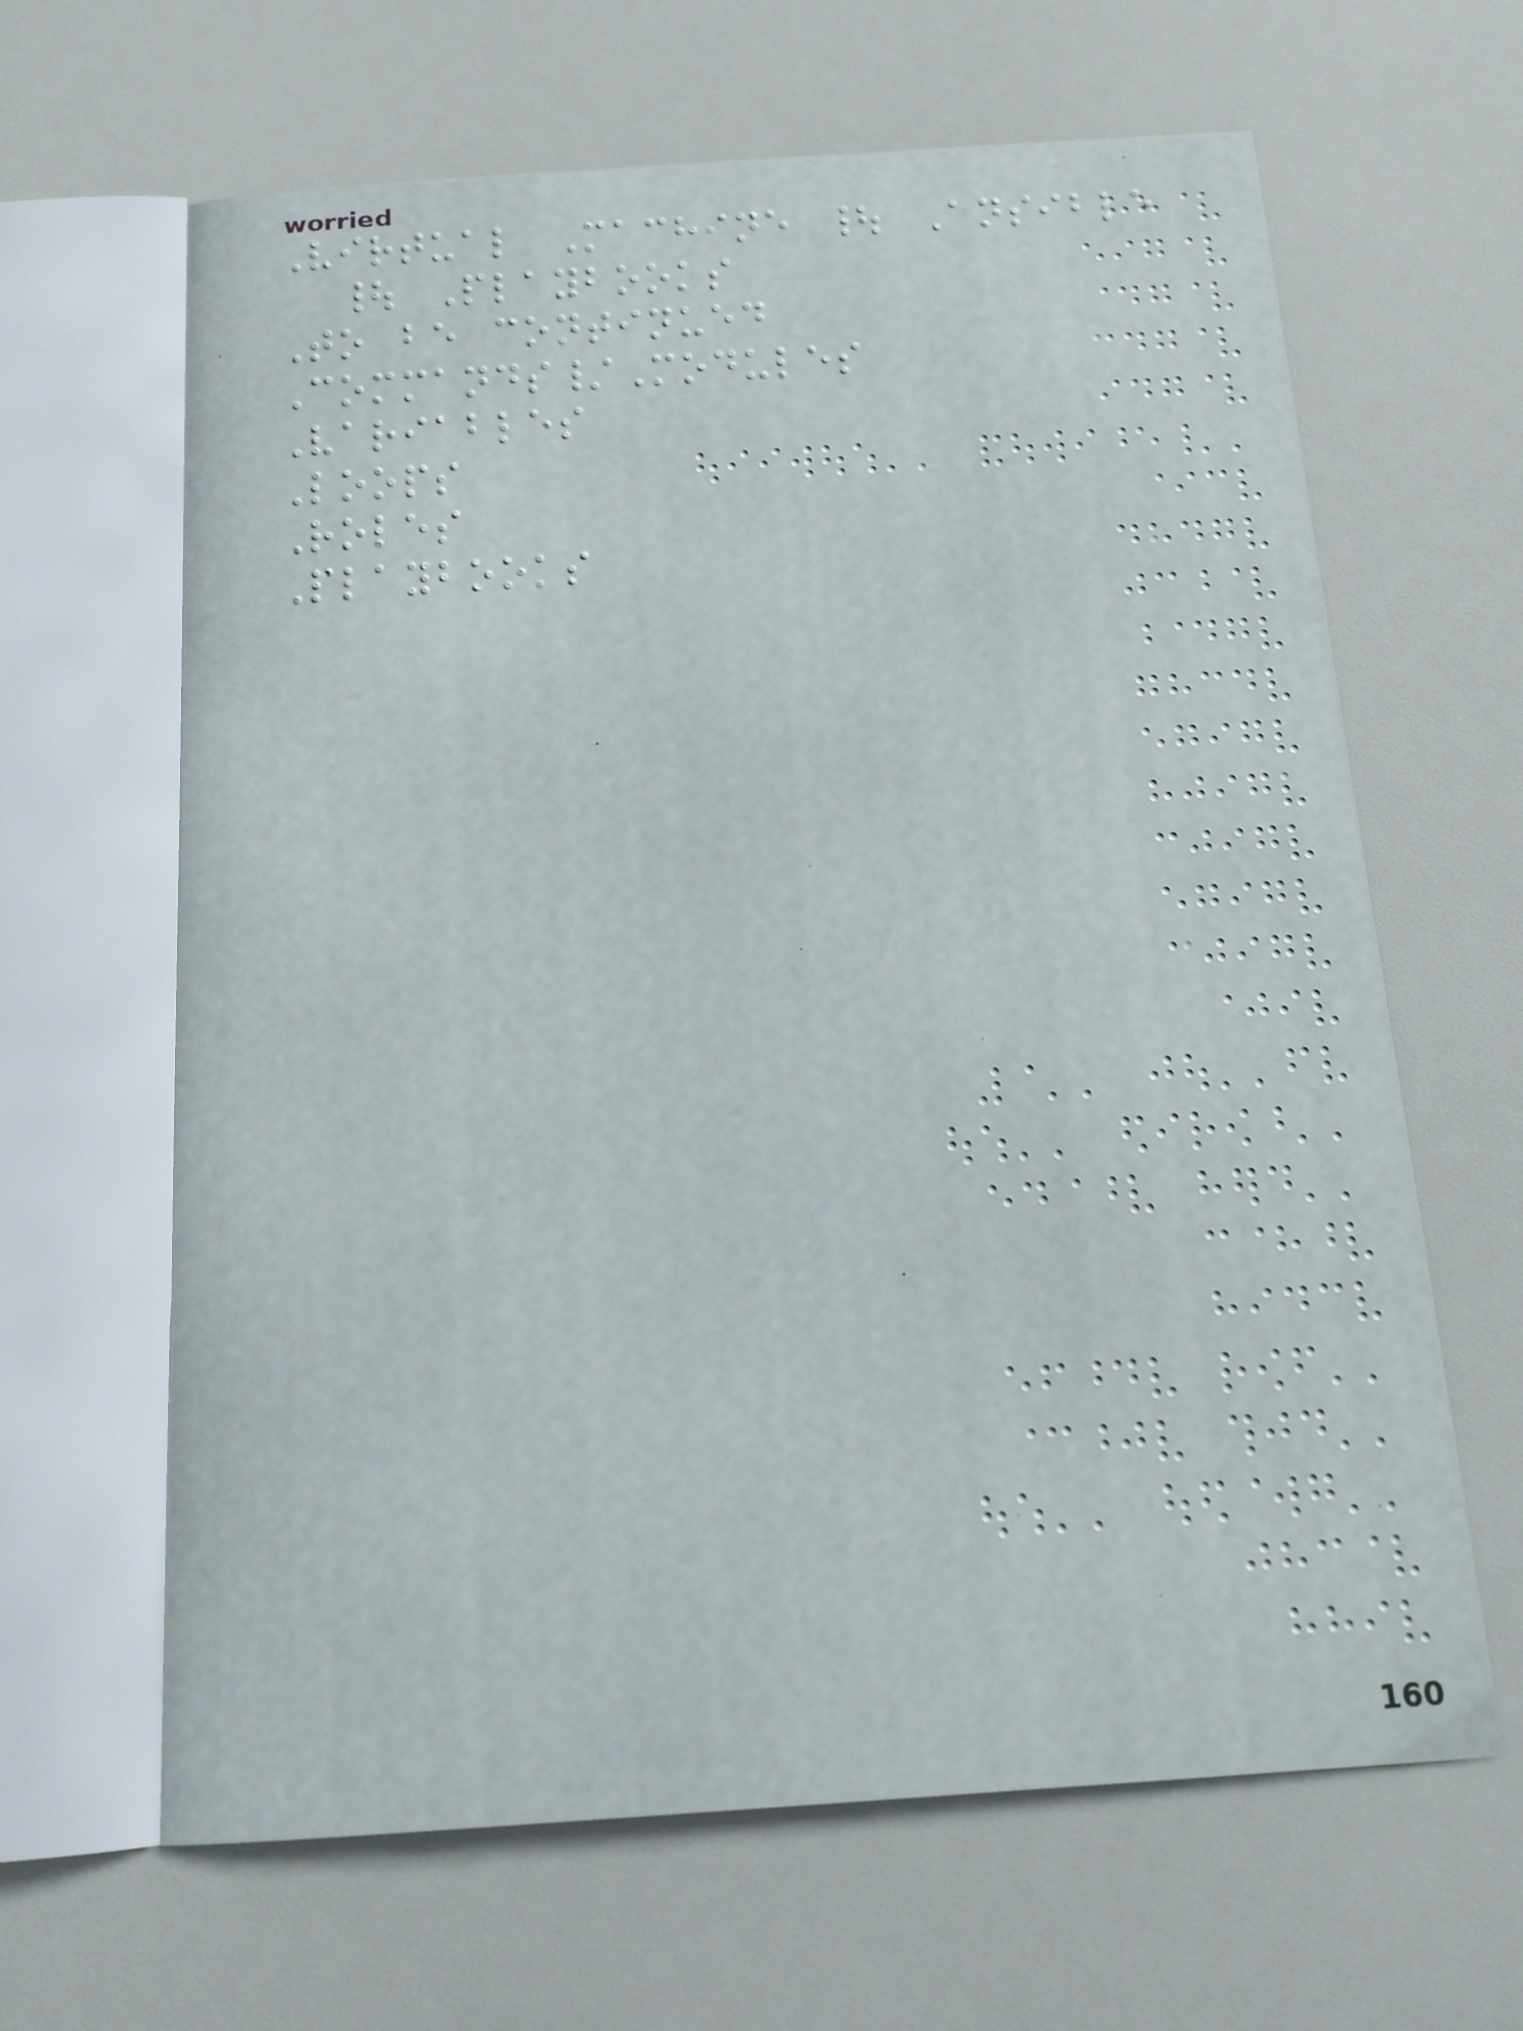Virtual Machine | Ansible
| Playbooks
To be continued
Commands/Modules
Variables
Loops
Roles
Playbooks
